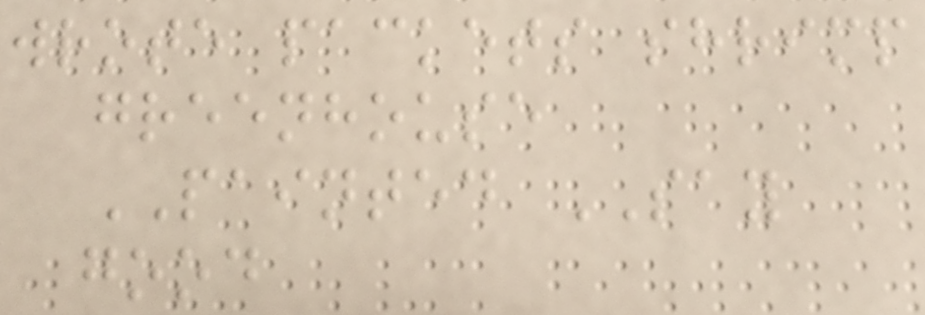wrote packets shrimp
greenhouse
PAINTED SAY
good
